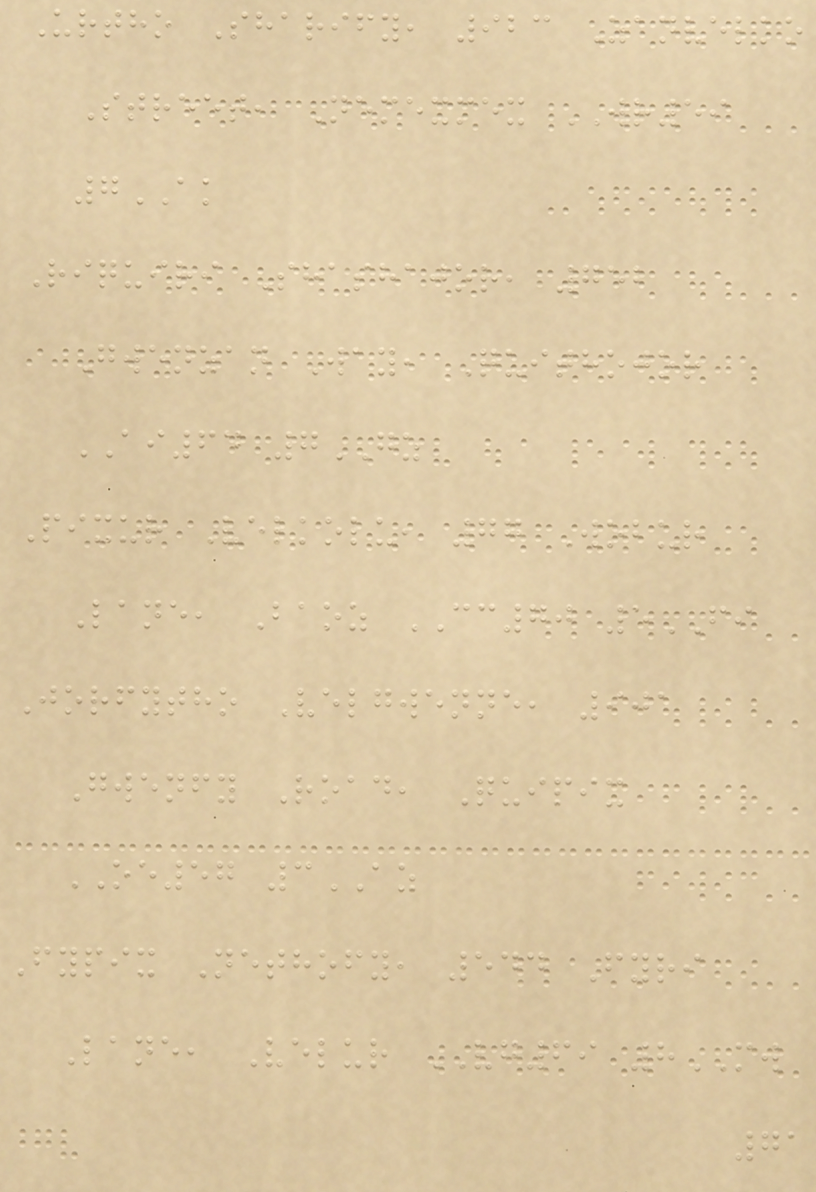Urtho Sharify, 923 Zanvelko
Street, Nemexmex WR59
7AK
Riquiri Shashajor, 752
Gwenzan Way, Quithojor
AI64 7GZ
Pixur Velkolu, 77 Wobur
Lane, Baoz CC70 5FI
Jorfytho Velgwenne, 901
Gwenfy Road, Quipix
OE57 3AZ
Fypix Nethofy, 544 Fyri
Lane, Velur VG69 8MW
71
